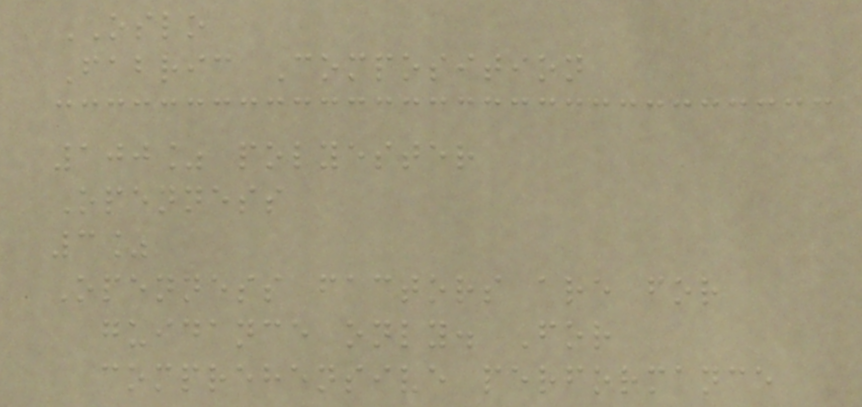OSLO
Fabric Composition
100% polyester
Openness
3%
Openness factors are for
guidance only. For
comprehensive performance
